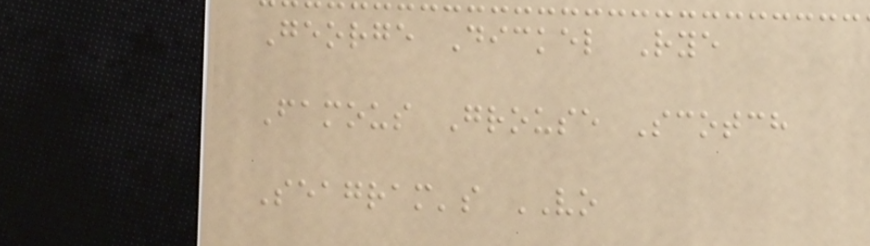George Dickel Rye
Famous Grouse Scotch
Seagram's VO
